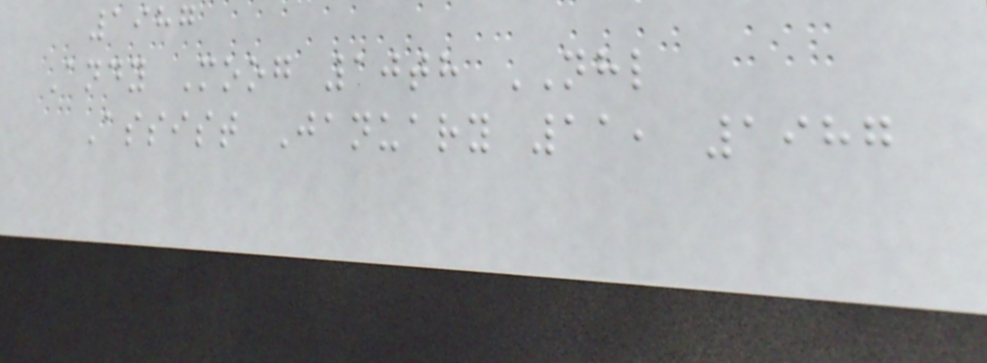1987
Andy Moog 10th NHL
Assist January 11, 1987
